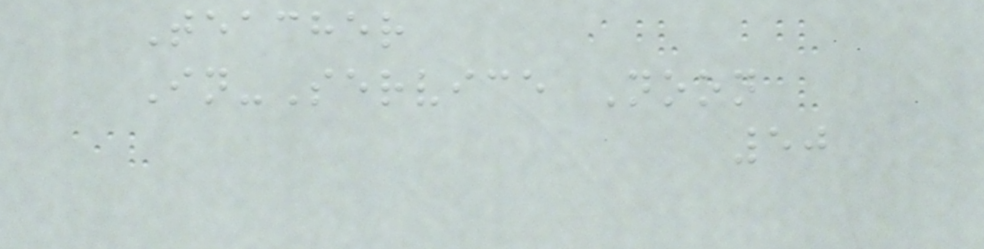Teacher
In-Service Noon
50
